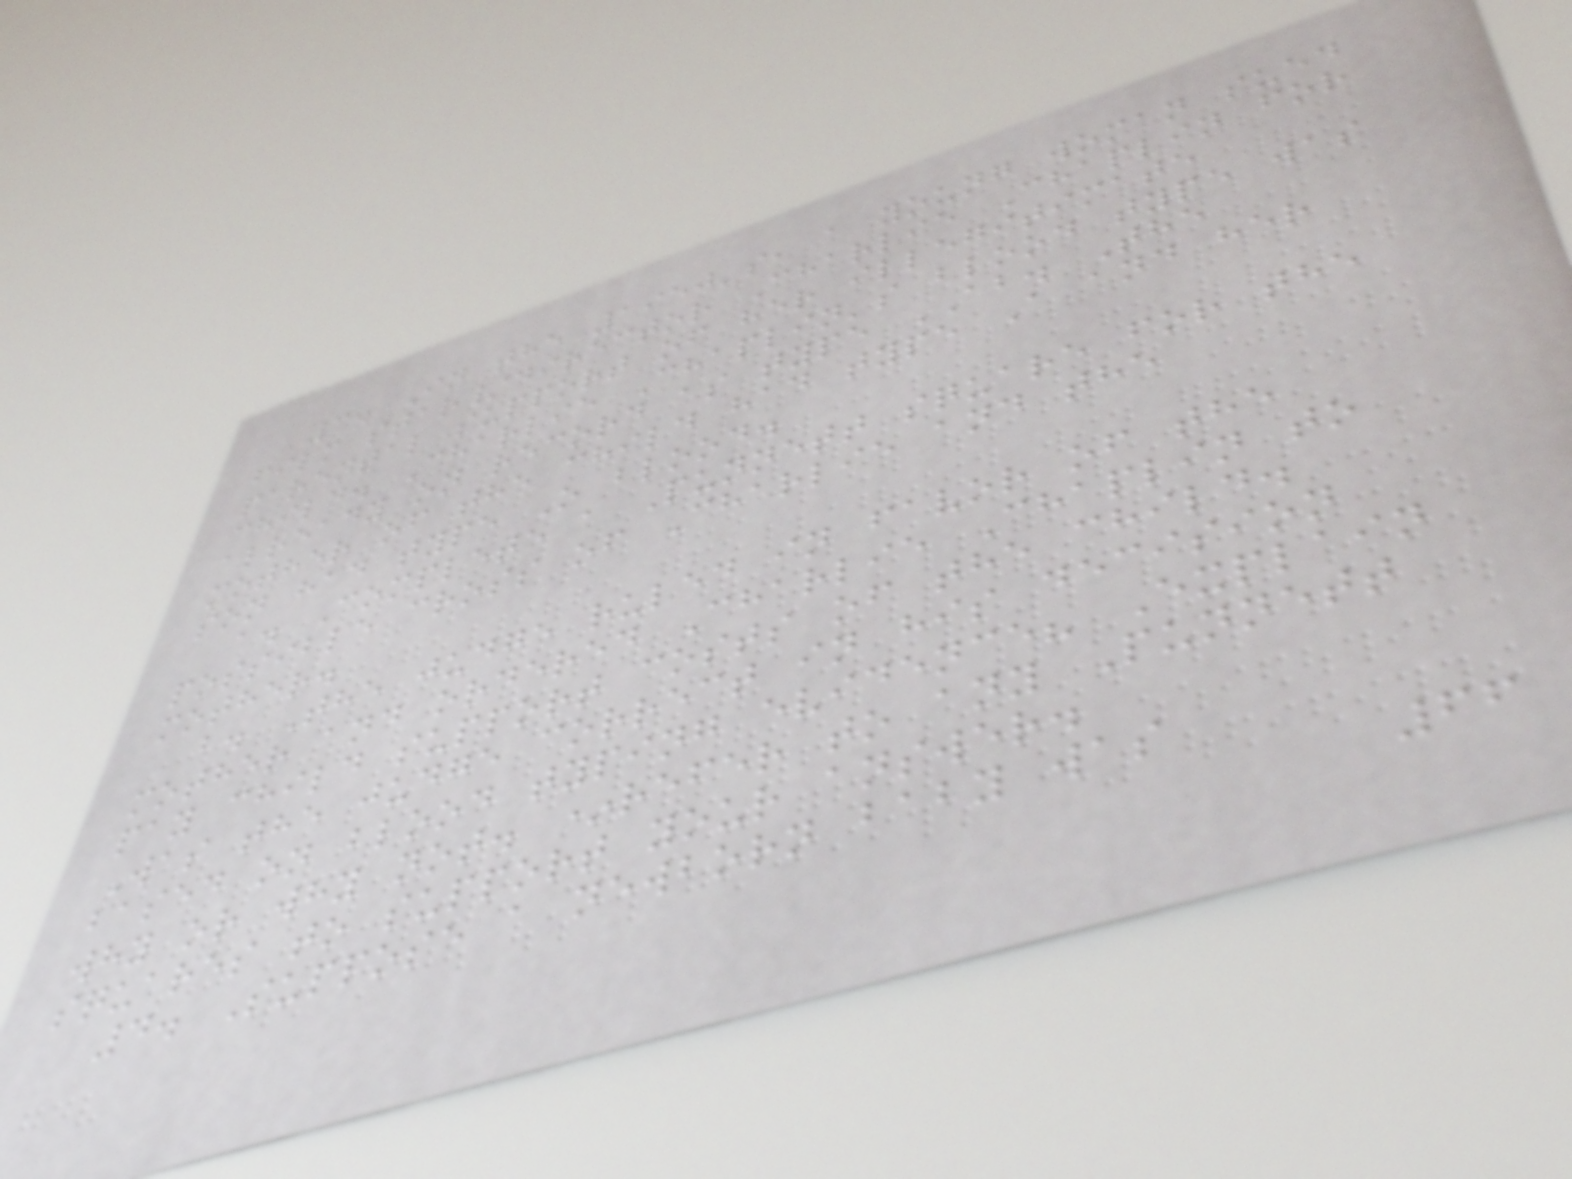3. In the 1950's, a young woman sued
film star/director Charlie Chaplin for
parental support of her illegitimate
child. Charlie Chaplin's blood type was
already on record as type AB. The
mother of the child had type A and her
son had type O blood.
a. Complete a Punnett square for the
possible cross of Charlie and the
mother.
b. The judge ruled in favor of the
mother and ordered Charlie Chaplin to
pay child support costs of the child.
Was the judge correct in his decision
based on blood typing evidence? Explain
why or why not. *refer to any Punnett
squares to support your answer.
4. Suppose a newborn baby was
66
